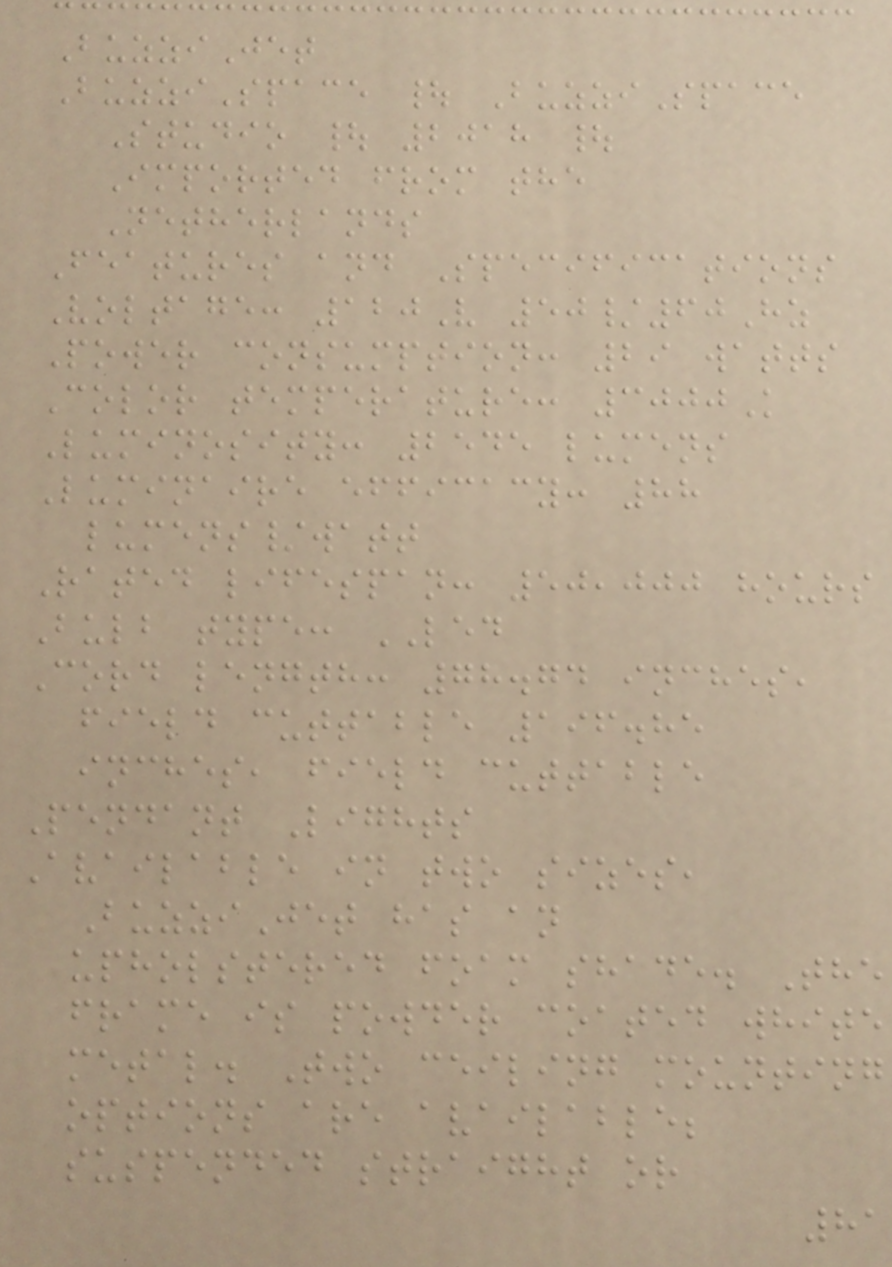BuzziJet
BuzziSpace | BuzziSpace
Studio | 2018 |
Imported from the
Netherlands
Features and Specifications
Voltage: 120V 50/60Hz
Power consumption: 29 watts
Color temperature: 3000K
Luminosity: 2545 lumens
Luminaire efficacy: 88
lumens/watt
Rated lifespan: 50,000 hours
Bulb type: LED
Cord length: 78.74 inches,
field cuttable 196.85
inches, field cuttable
Pendant Lights
Available in two sizes,
BuzziJet has an
upholstered foam shade. The
frame is powder coated white
metal. Two ceiling mounting
options are available;
suspended straight or
81
